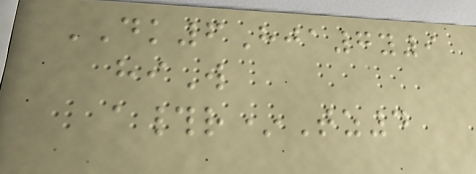DK6Hja7y9
hiW
a#r*Tz4
